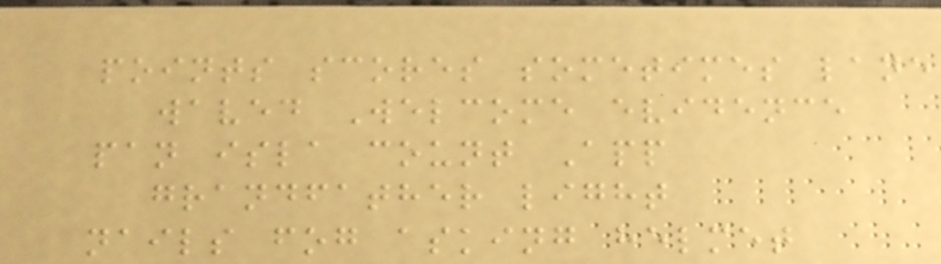points scores sometimes lane
waved Welcome evidence
pan isla count App
grandfather light
nails fog asking helmet
